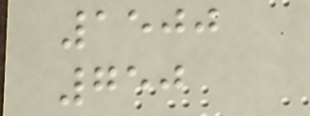1500
750
